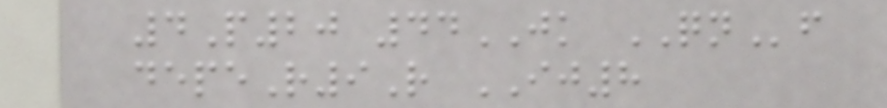4P20 44JK QNf
depeR9R IJ8
